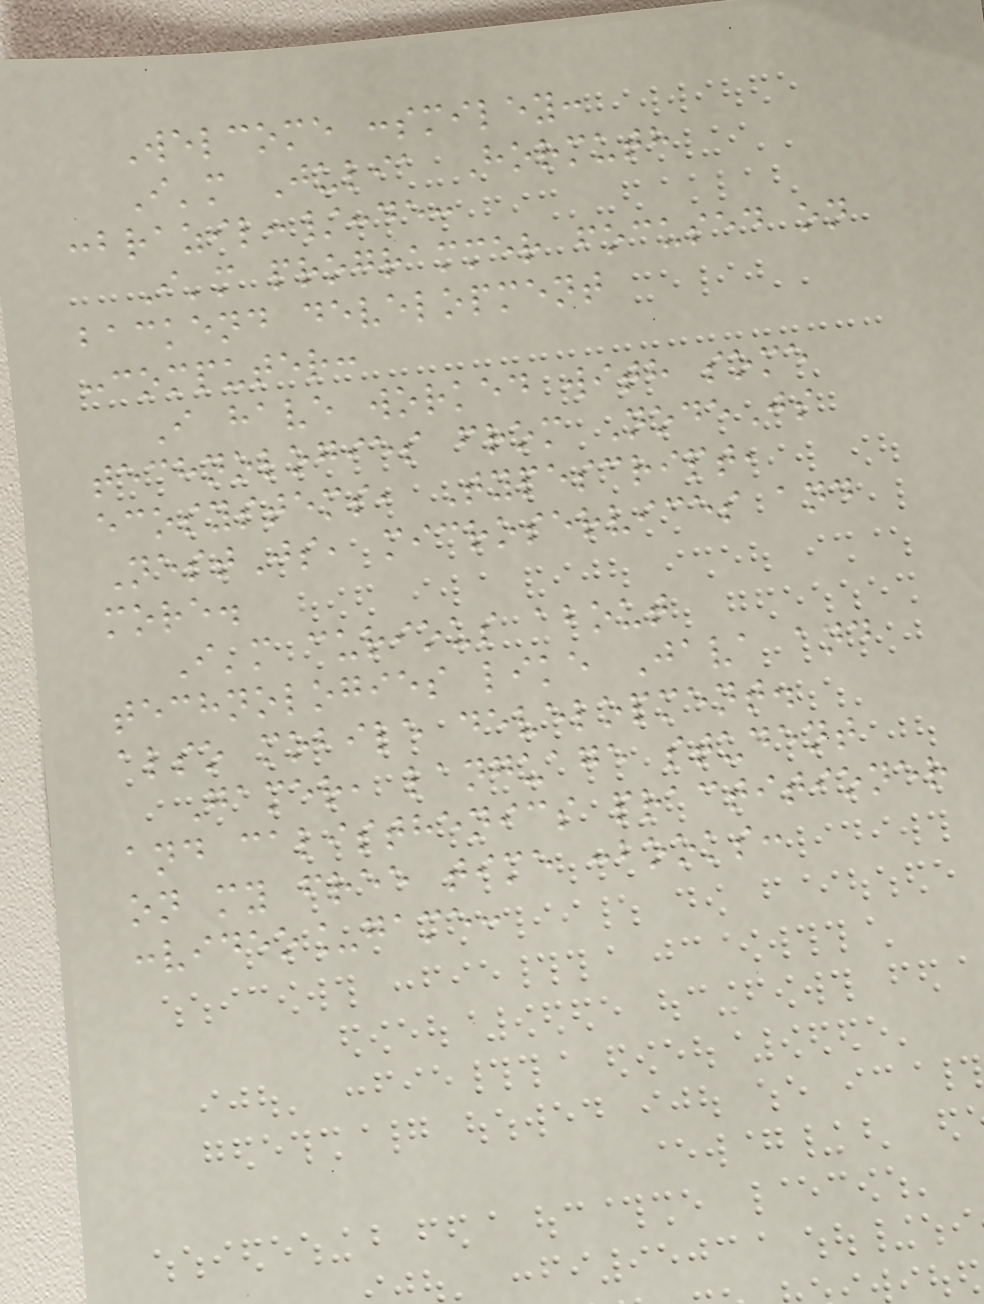Welcome :smiley:
I'm Julia Hormuth
:brazil:/:de:
I'm programmer focused on
backend development
:computer:
I have worked with some
technologies from NodeJs
ecosystems, Typescript,
NestJs, microservices and
more.
I'm curious about
technologies like Java and
also mobile development.
Gamer, language student
and calisthenics practitioner
on my free time :books:
:video_game:
